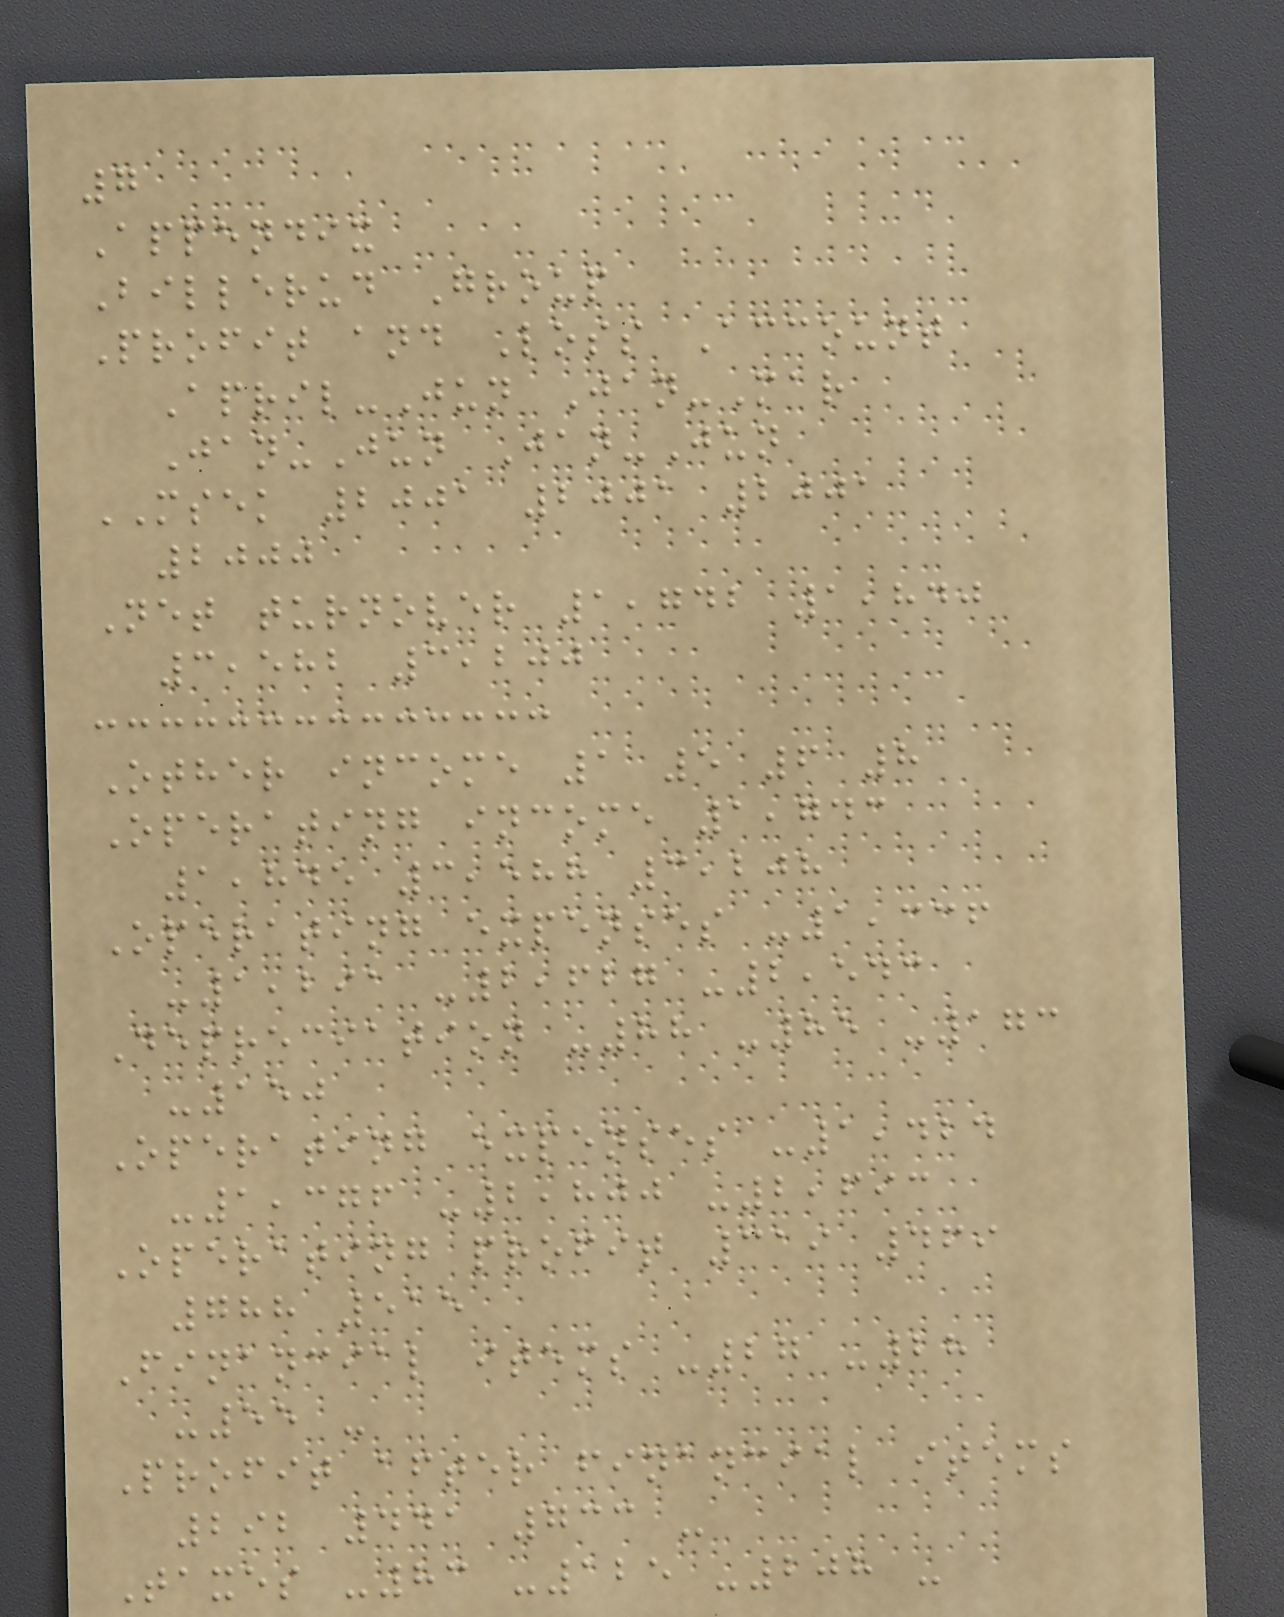7
Appendix
Billerud Group
Profit and Loss Account
April-Jun Jan-Mar
Jan-Jun Jan-Jun
MSEK 2001 2001 2001
2000
Net turnover 1,742 1,840
3,582 3,200
Other income 1 5 6 8
Operating income 1,743
1,845 3,588 3,208
Operating expenses -1,336
-1,291 -2,627 -2,543
Depreciation -88 -85 -173
-150
Operating expenses -1,424
-1,376 -2,800 -2,693
Operating profit 319 469
788 515
Financial items -27 -28
-55 -
Profit after financial items
292 441 733 -
Taxes -83 -125 -208 -
